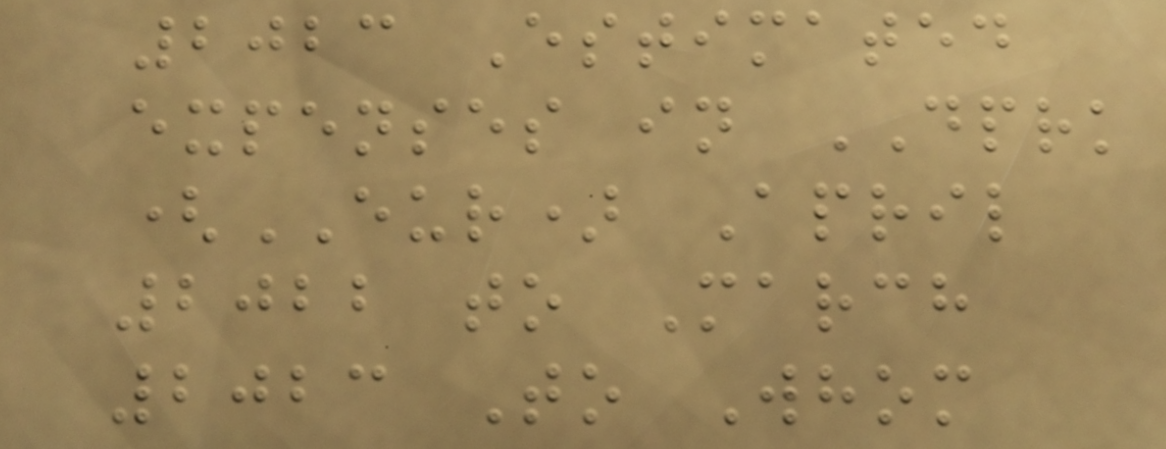2023 Estimated
expenses in DPRK
(EUR) April
2022 to March
2023 To Whom
